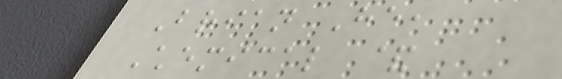Brian He,
Chemical &
